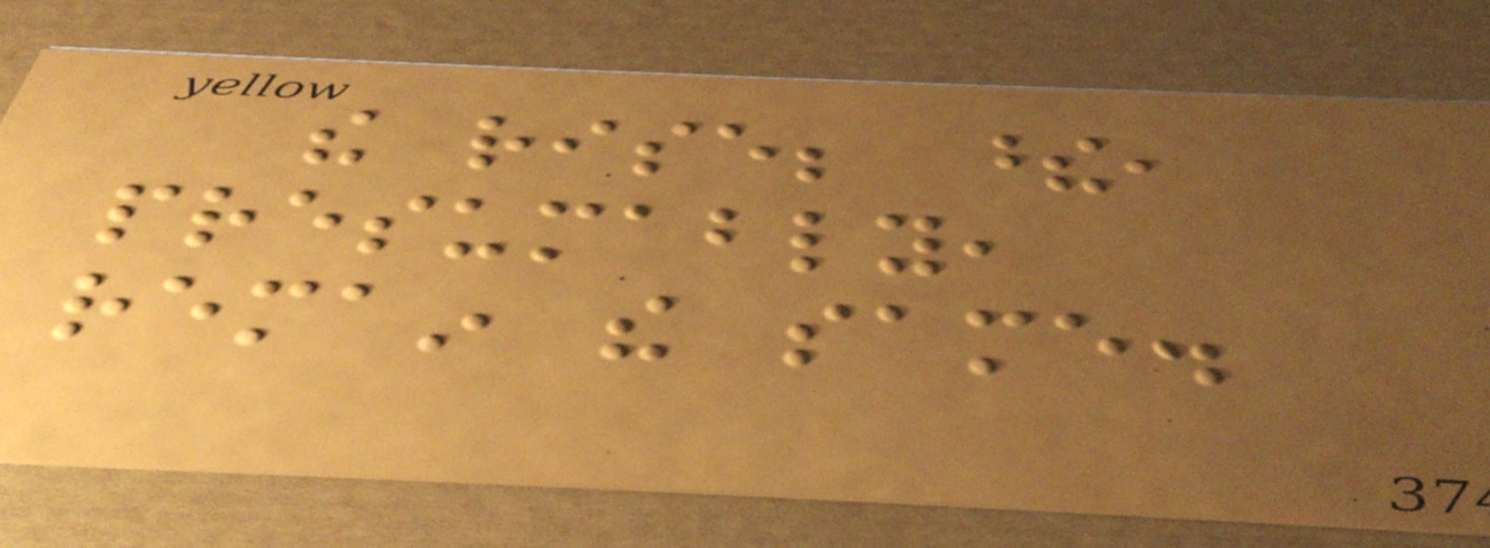the rise; these,
presumably,
remain the same.
